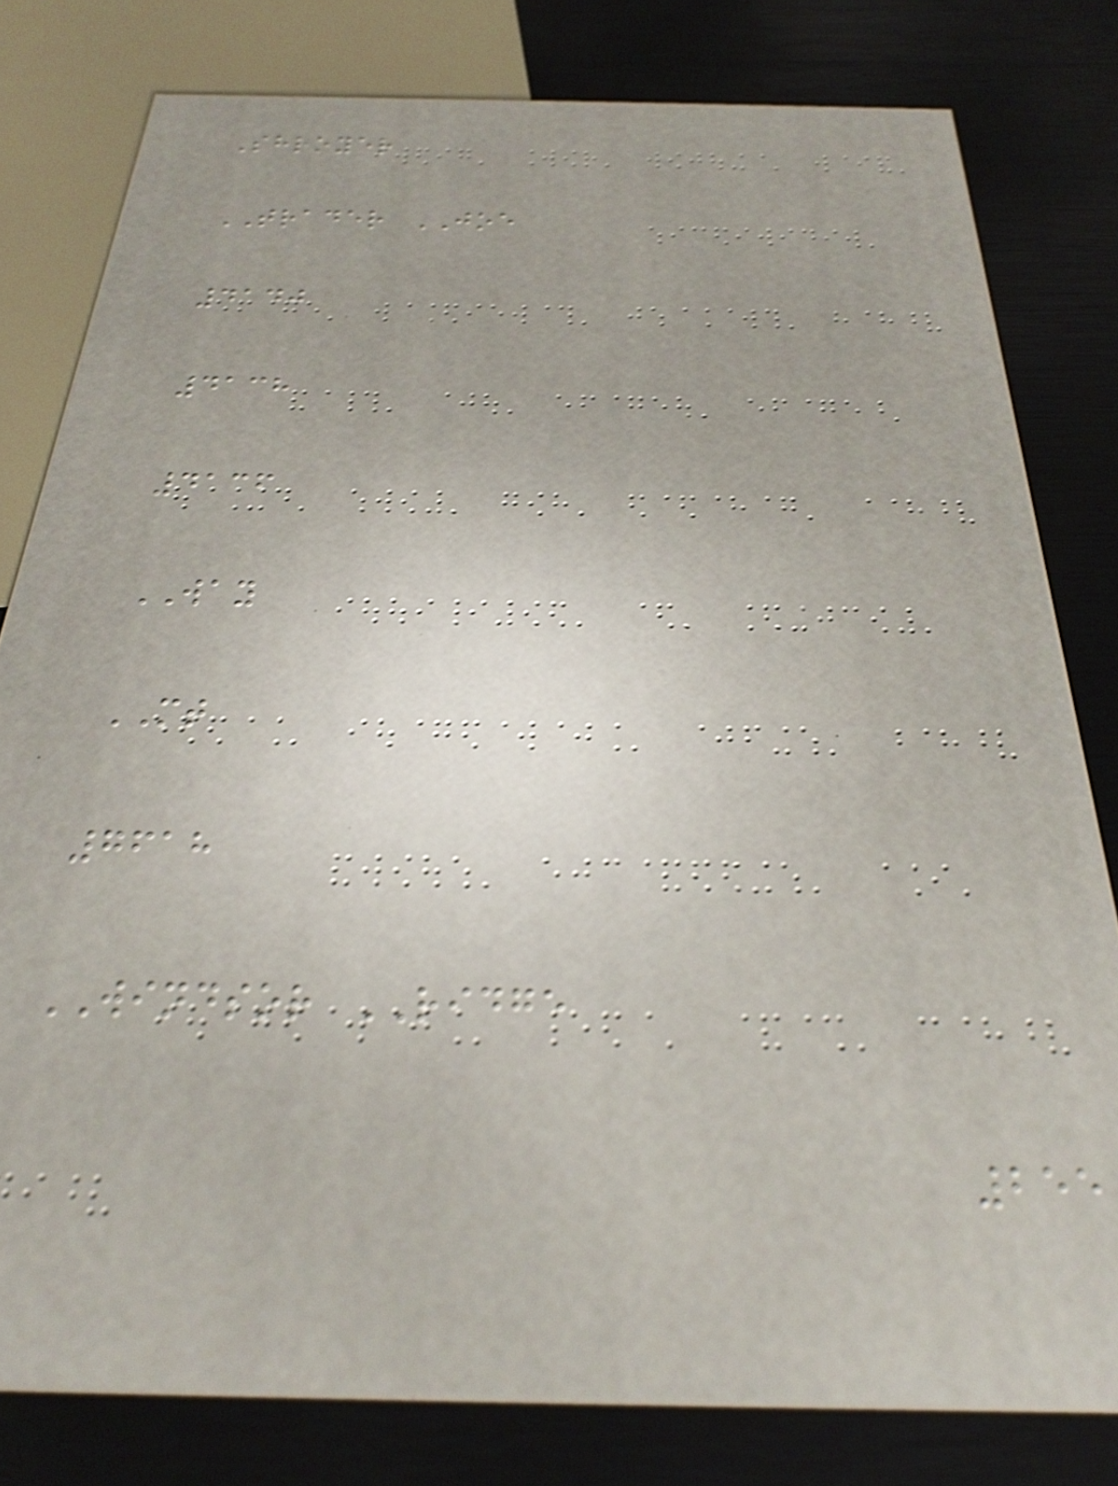Shroyer
TRADER JOE
4140
4138
4136
WAY
MT
7618
WINDSOR RIDGE
255
